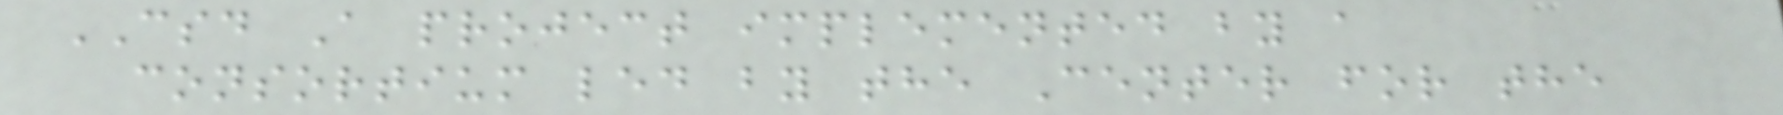CSD A project implemented by a
consortium led by the Center for the
